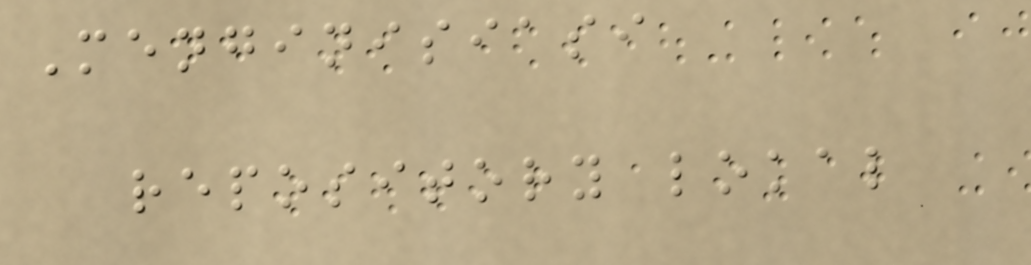Menginisiasi
repository lokal
